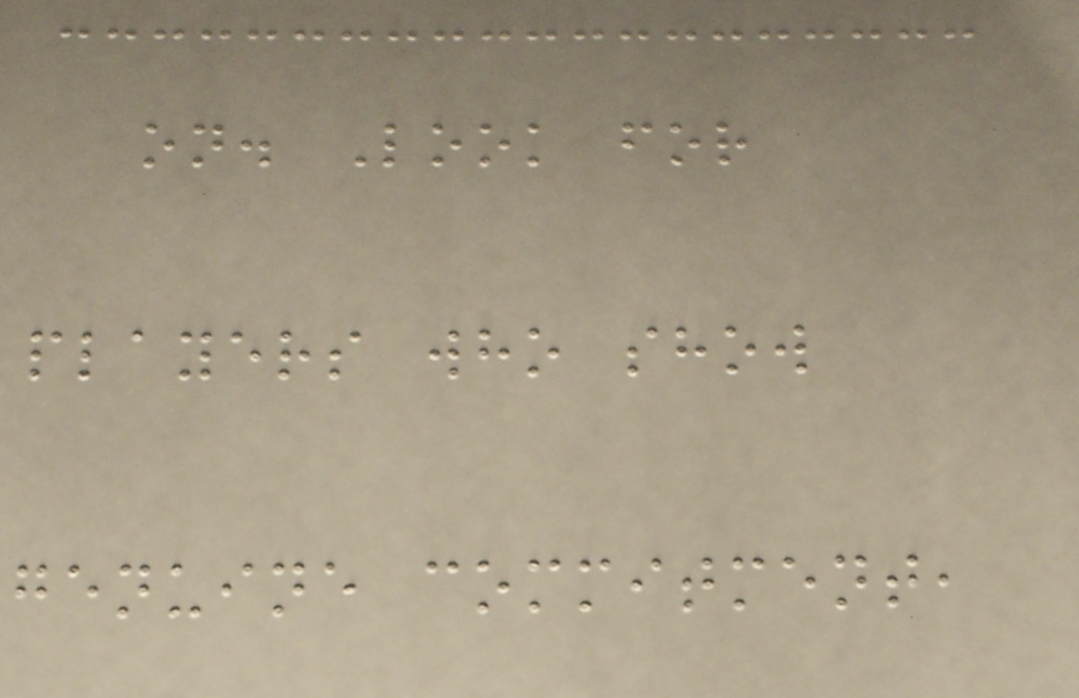on. Look for
players who show
genuine commitment,
